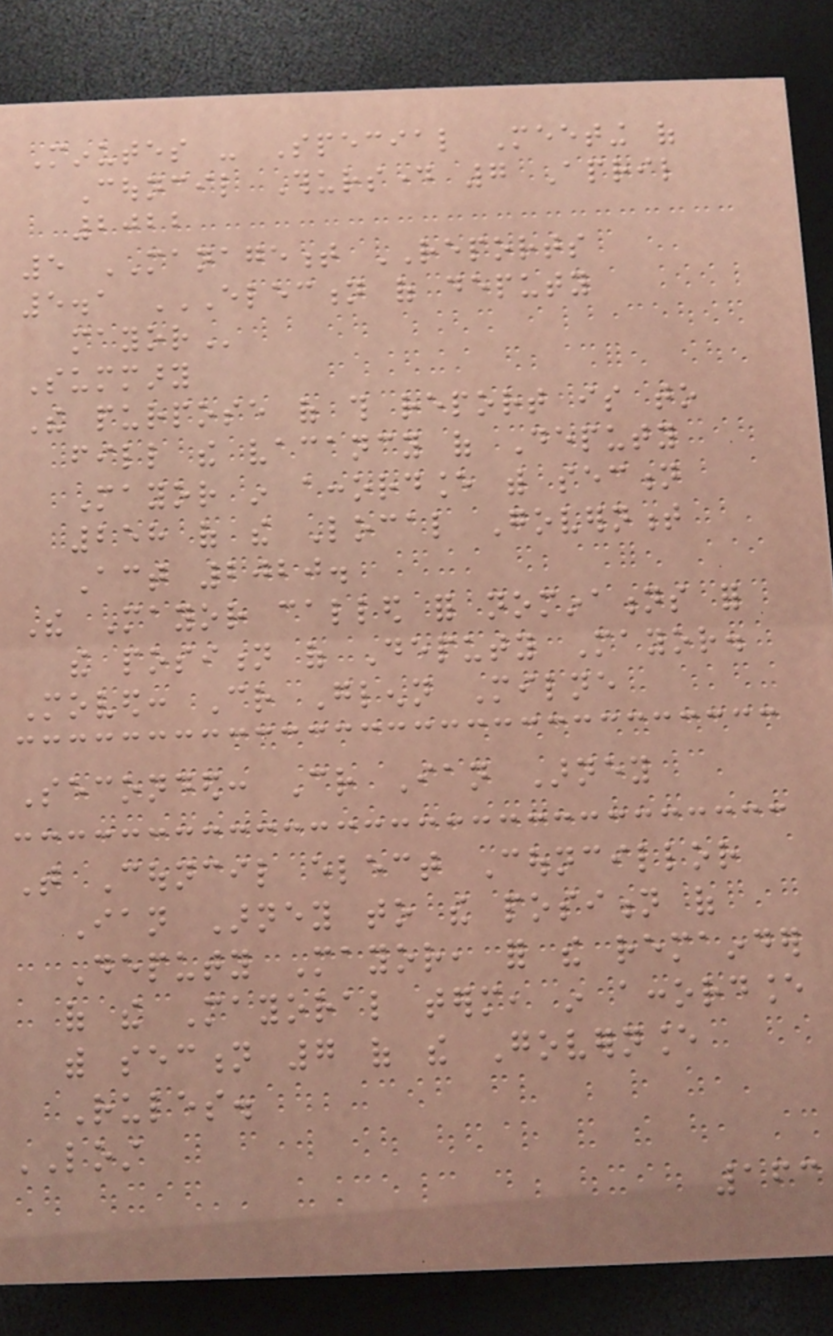Minutes - Special Meeting of
Council Thursday 7 April
2022
5 MANAGEMENT REPORTS
5.1 ELECTION OF DEPUTY
MAYOR
Summary
The purpose of this report is to
fill the vacancy of Deputy
Mayor in accordance with section
258 of the Local Government
Act 2020.
The Mayor called for nominations for
the position of Deputy Mayor.
Moved: Cr Glenn Milne
Seconded: Cr Ian Arney
That Council elect Councillor
Ian Arney to the position of
Deputy Mayor, for the remainder
of the Mayoral term, in accordance
with section 7 of the Governance
Rules.
LOST
163
